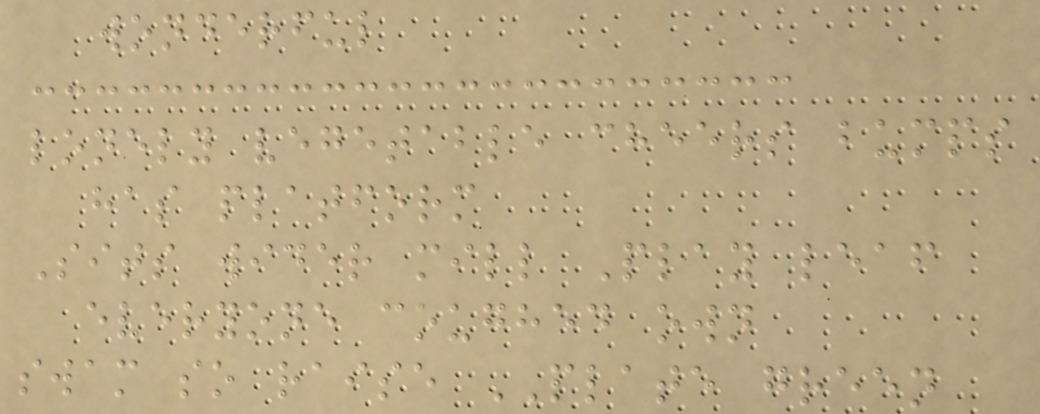wonderful
lonely vegetable cheers bumps
has platform
Sits wider mill Play leaf
everyone coughed own
swam so raise PLATE green
